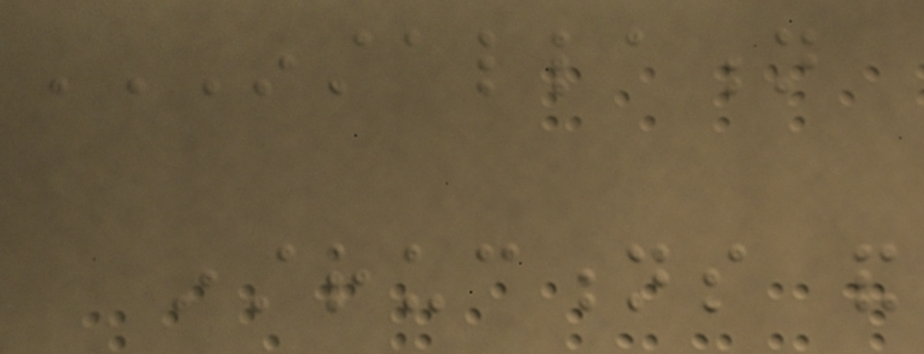INSTALLATION
INSTRUCTIONS AND
